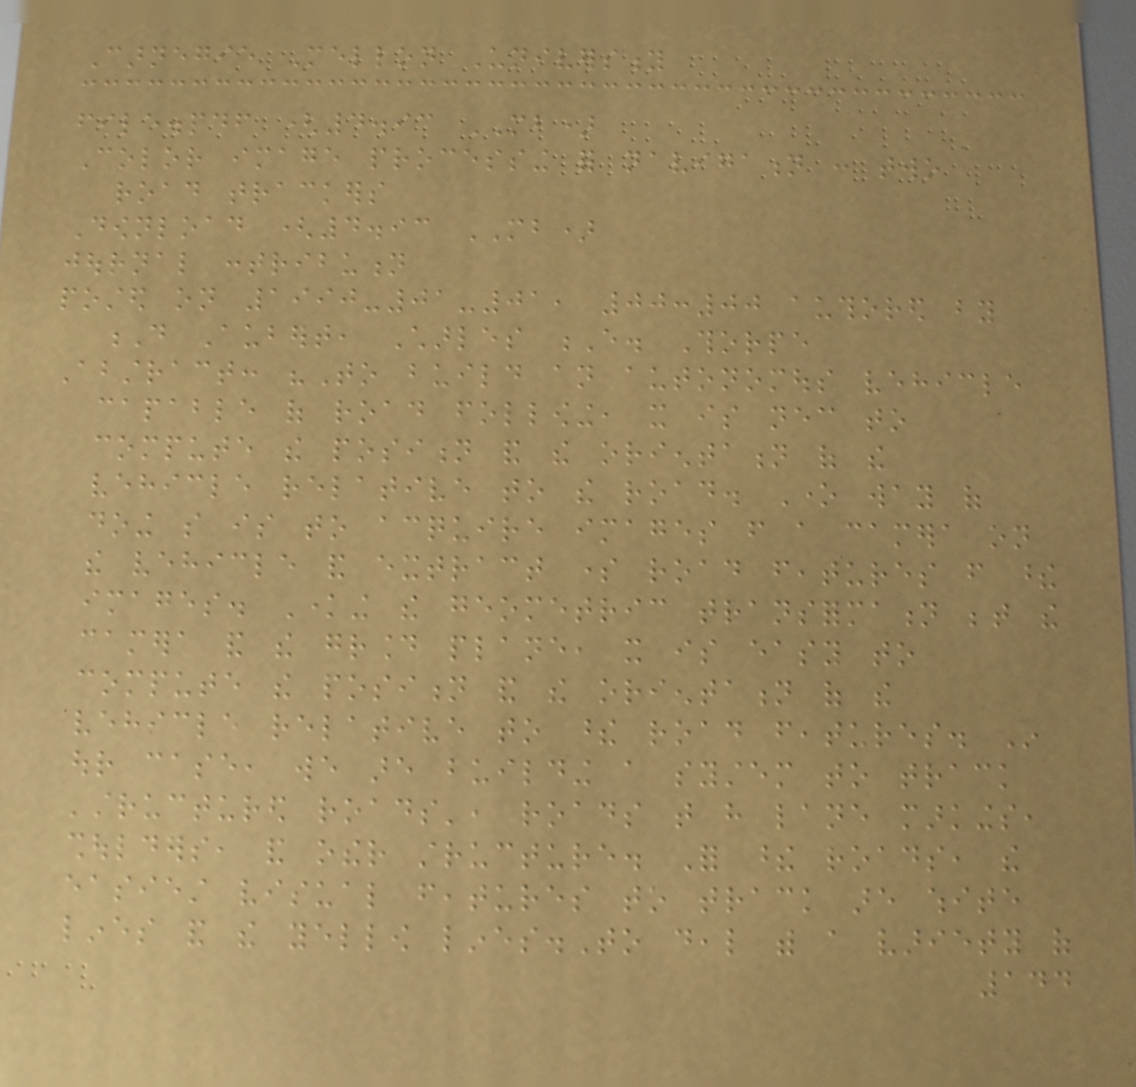Carnegie Mellon University
file.pdf (4.93 MB)
Color image processing for navigation : two
road trackers
Download (4.93 MB)
journal contribution
posted on 1990-01-01, 00:00 authored by
D Aubert, Charles E. Thorpe
Abstract: "To build an autonomous vehicle
capable of road following, it is necessary to
compute the position and the orientation of the
vehicle relative to the road. One way of
doing so is to acquire images from a camera on
the vehicle and extract some road features from these
images. Knowing the geometric transformation between the
camera and the ground plane, it is easy to
compute the position and the orientation of the
vehicle relative to these road features. In
our case, we are building a system to track
'structured roads', roads that have lane markings,
shoulders, and other structure. For these roads, the
easiest visual features to track are white
lines and the yellow lines.To deal with a variety of
144
